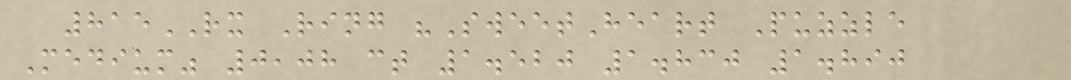815RX Ring "SweetHeart Puzzle
Medium" 0,08 ct 1.520 1.830 1.890
